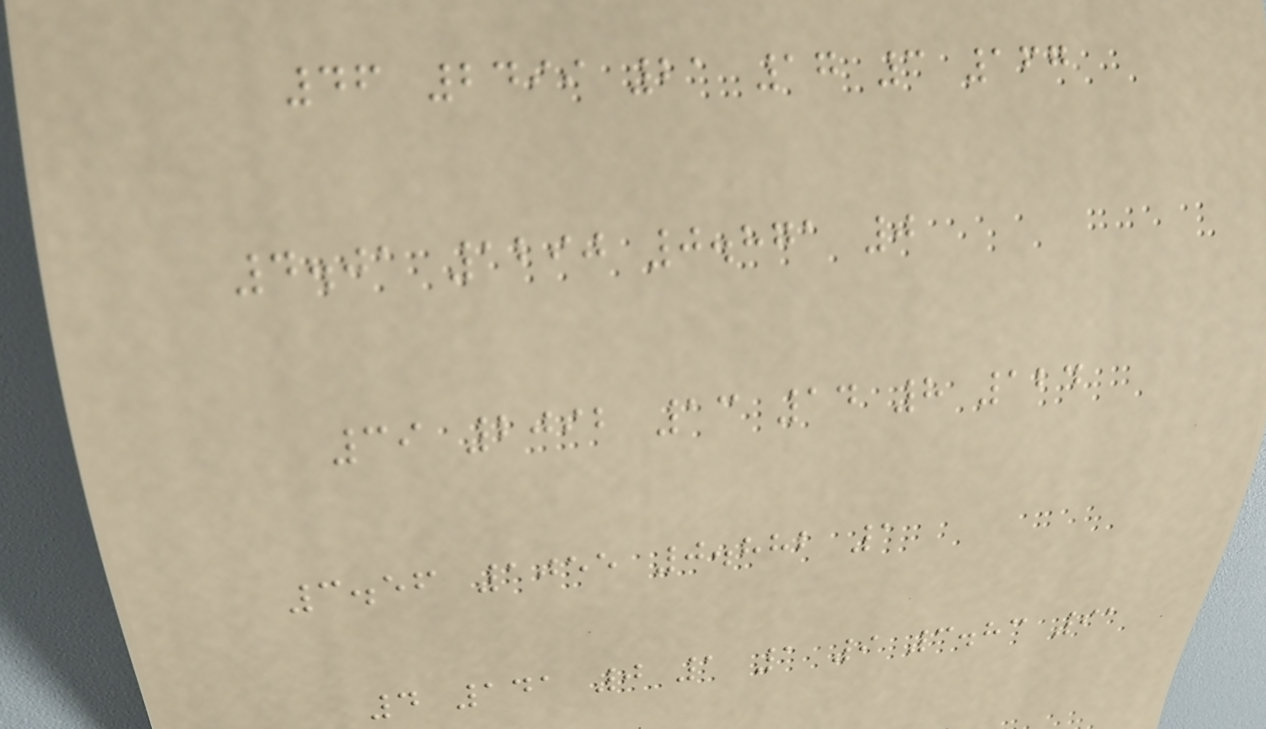46 2499 21 17 3 167
4.01 1290 0.871 0
39 2092 13 14 8 124
3.56 1055 0.882 1
4 141 0 1 1 9 3.83 91
